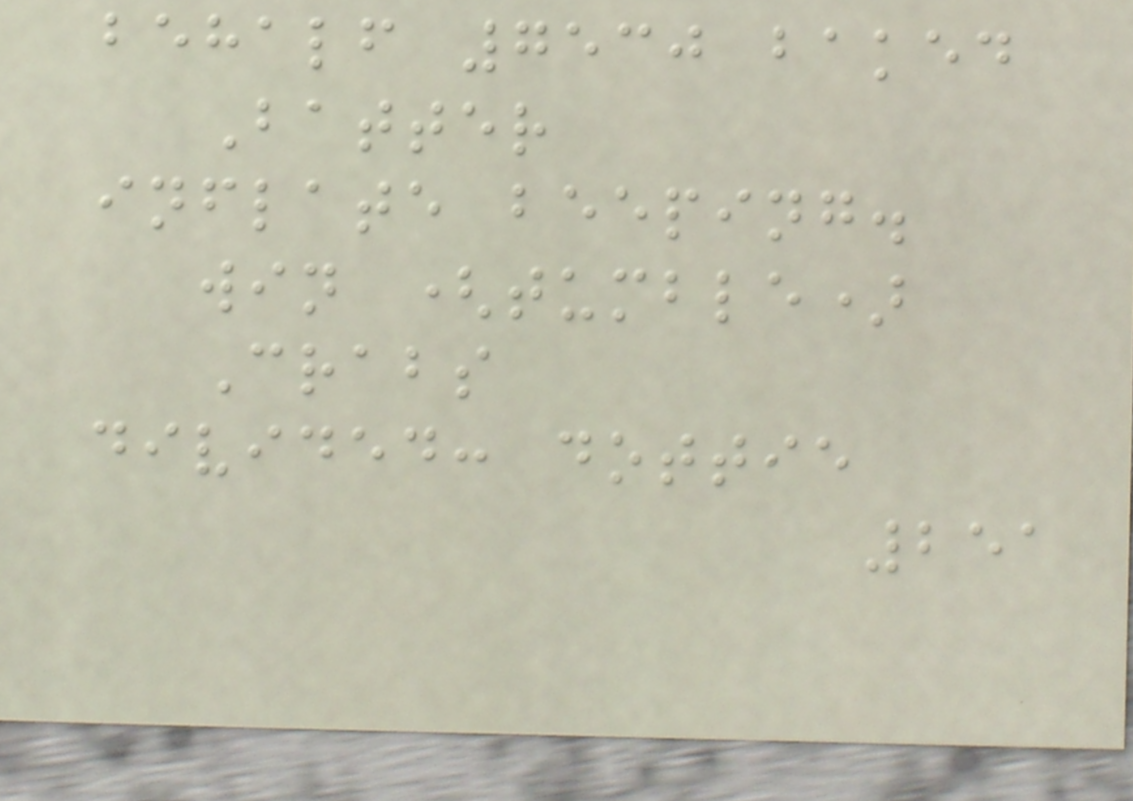behalf 7530 baked
Batter
inflate beeping.
win (tumble)
Crabs
divided: dottie
251
